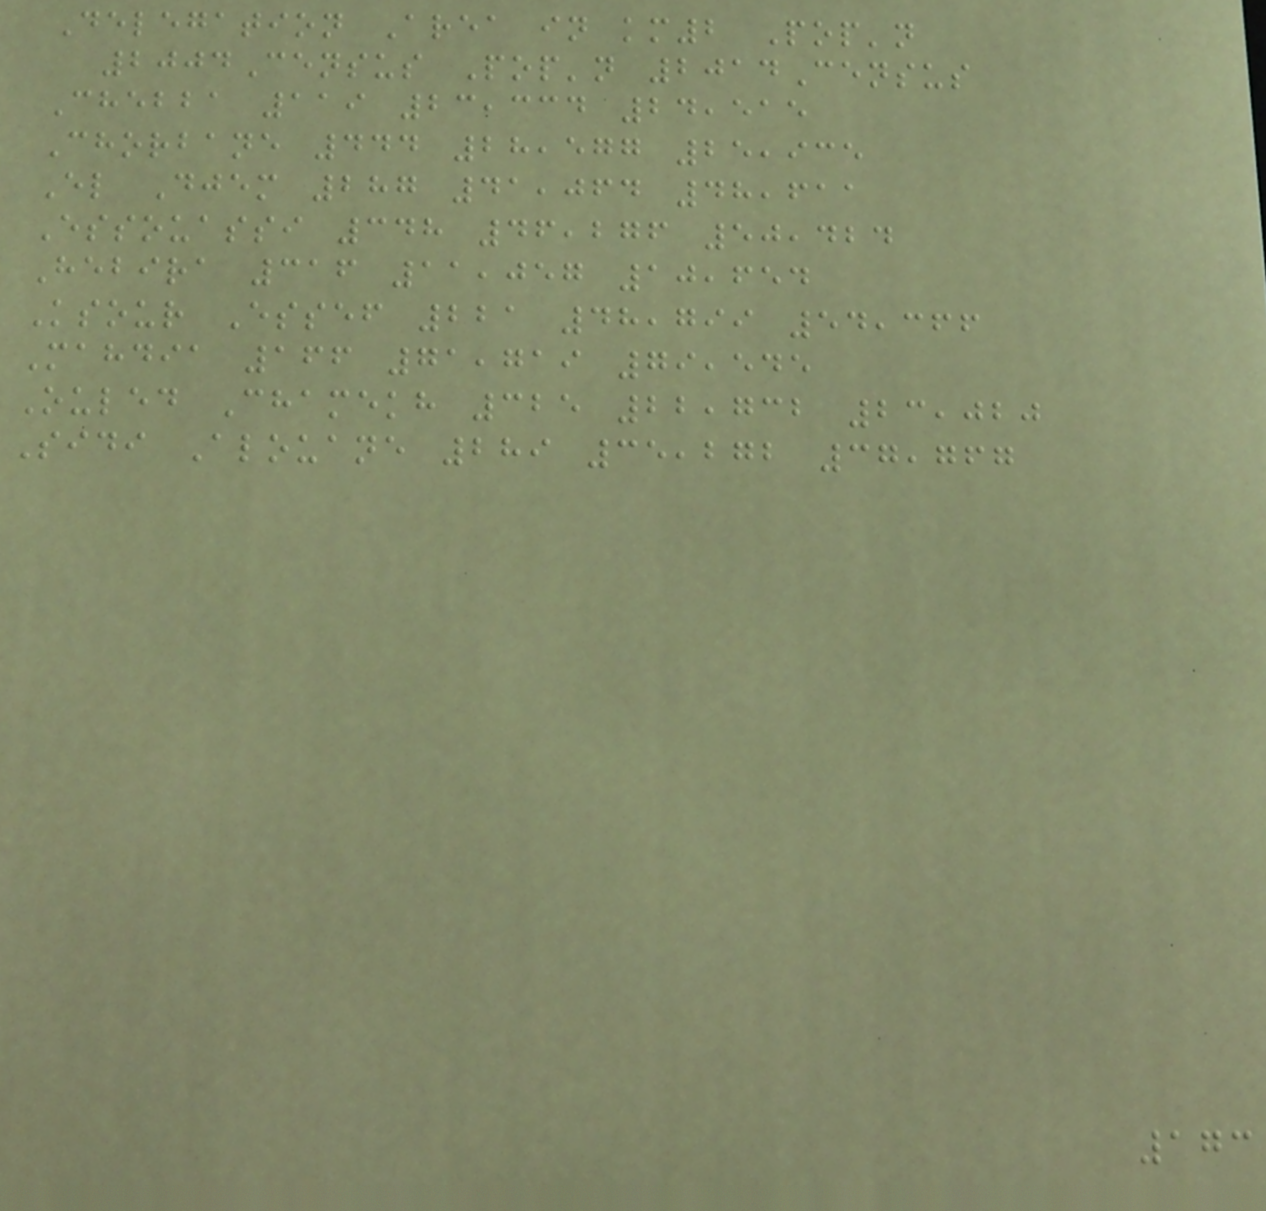Delegation Area in km2 Pop'n
2004Census Pop'n 2014Census
Chebba 119 23,334 24,515
Chorbane 444 28,577 25,935
El Djem 287 41,064 48,611
Essouassi 348 46,276 50,424
Hebira 316 11,057 10,654
Ksour Essef 221 48,799 54,366
Mahdia 166 71,719 79,545
Ouled Chamekh 325 22,732 23,020
Sidi Alouane 289 35,272 37,767
173
